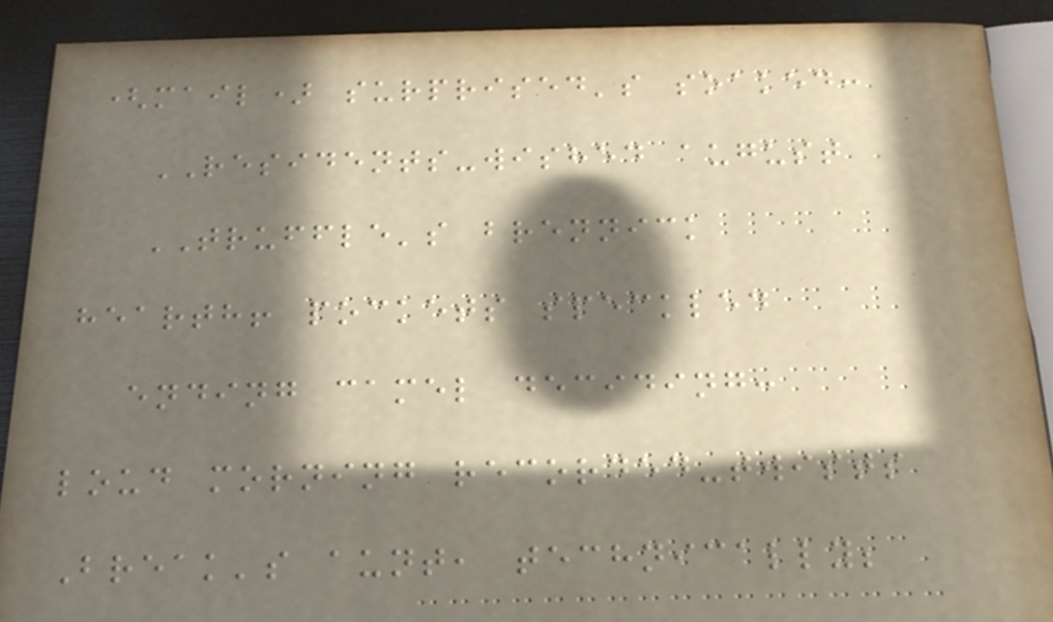(mail) surprised's soaked:
RESIDENTS-wished august
TRUFFLE's brennick
hearth! pockets speckled
ending camel deciding:
loud morning recorded-twists
Break's aunt, technically;
